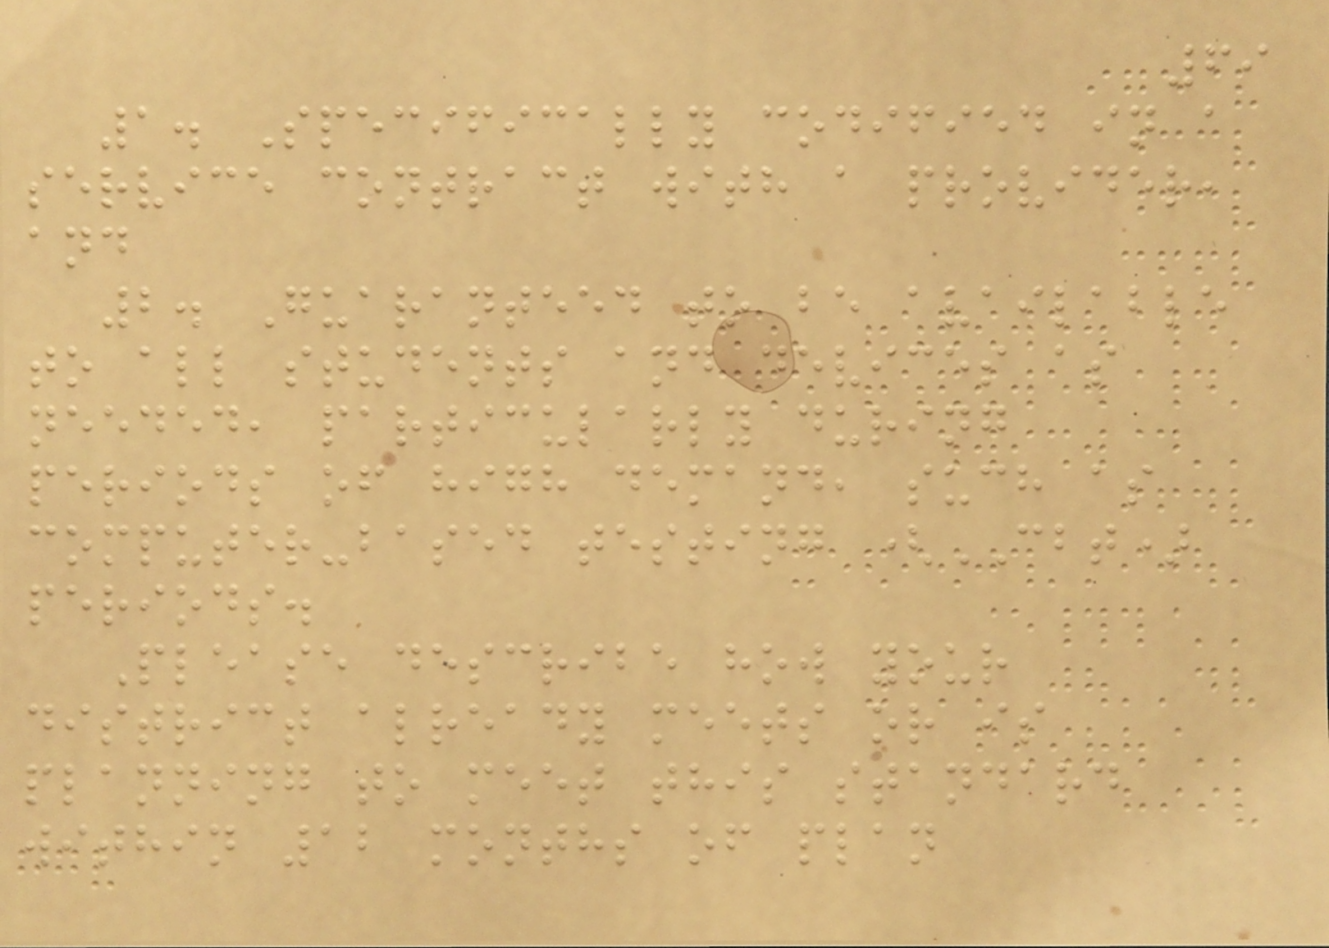69
1. Specifically codified in a
service contract with a provider,
and
2. Guaranteed to be available
to all students and devices as
needed, particularly during
periods of high demand, such as
computer-based testing (CBT)
periods.
Please describe how your
district already meets or is
planning to meet this standard
within 12 months of plan
